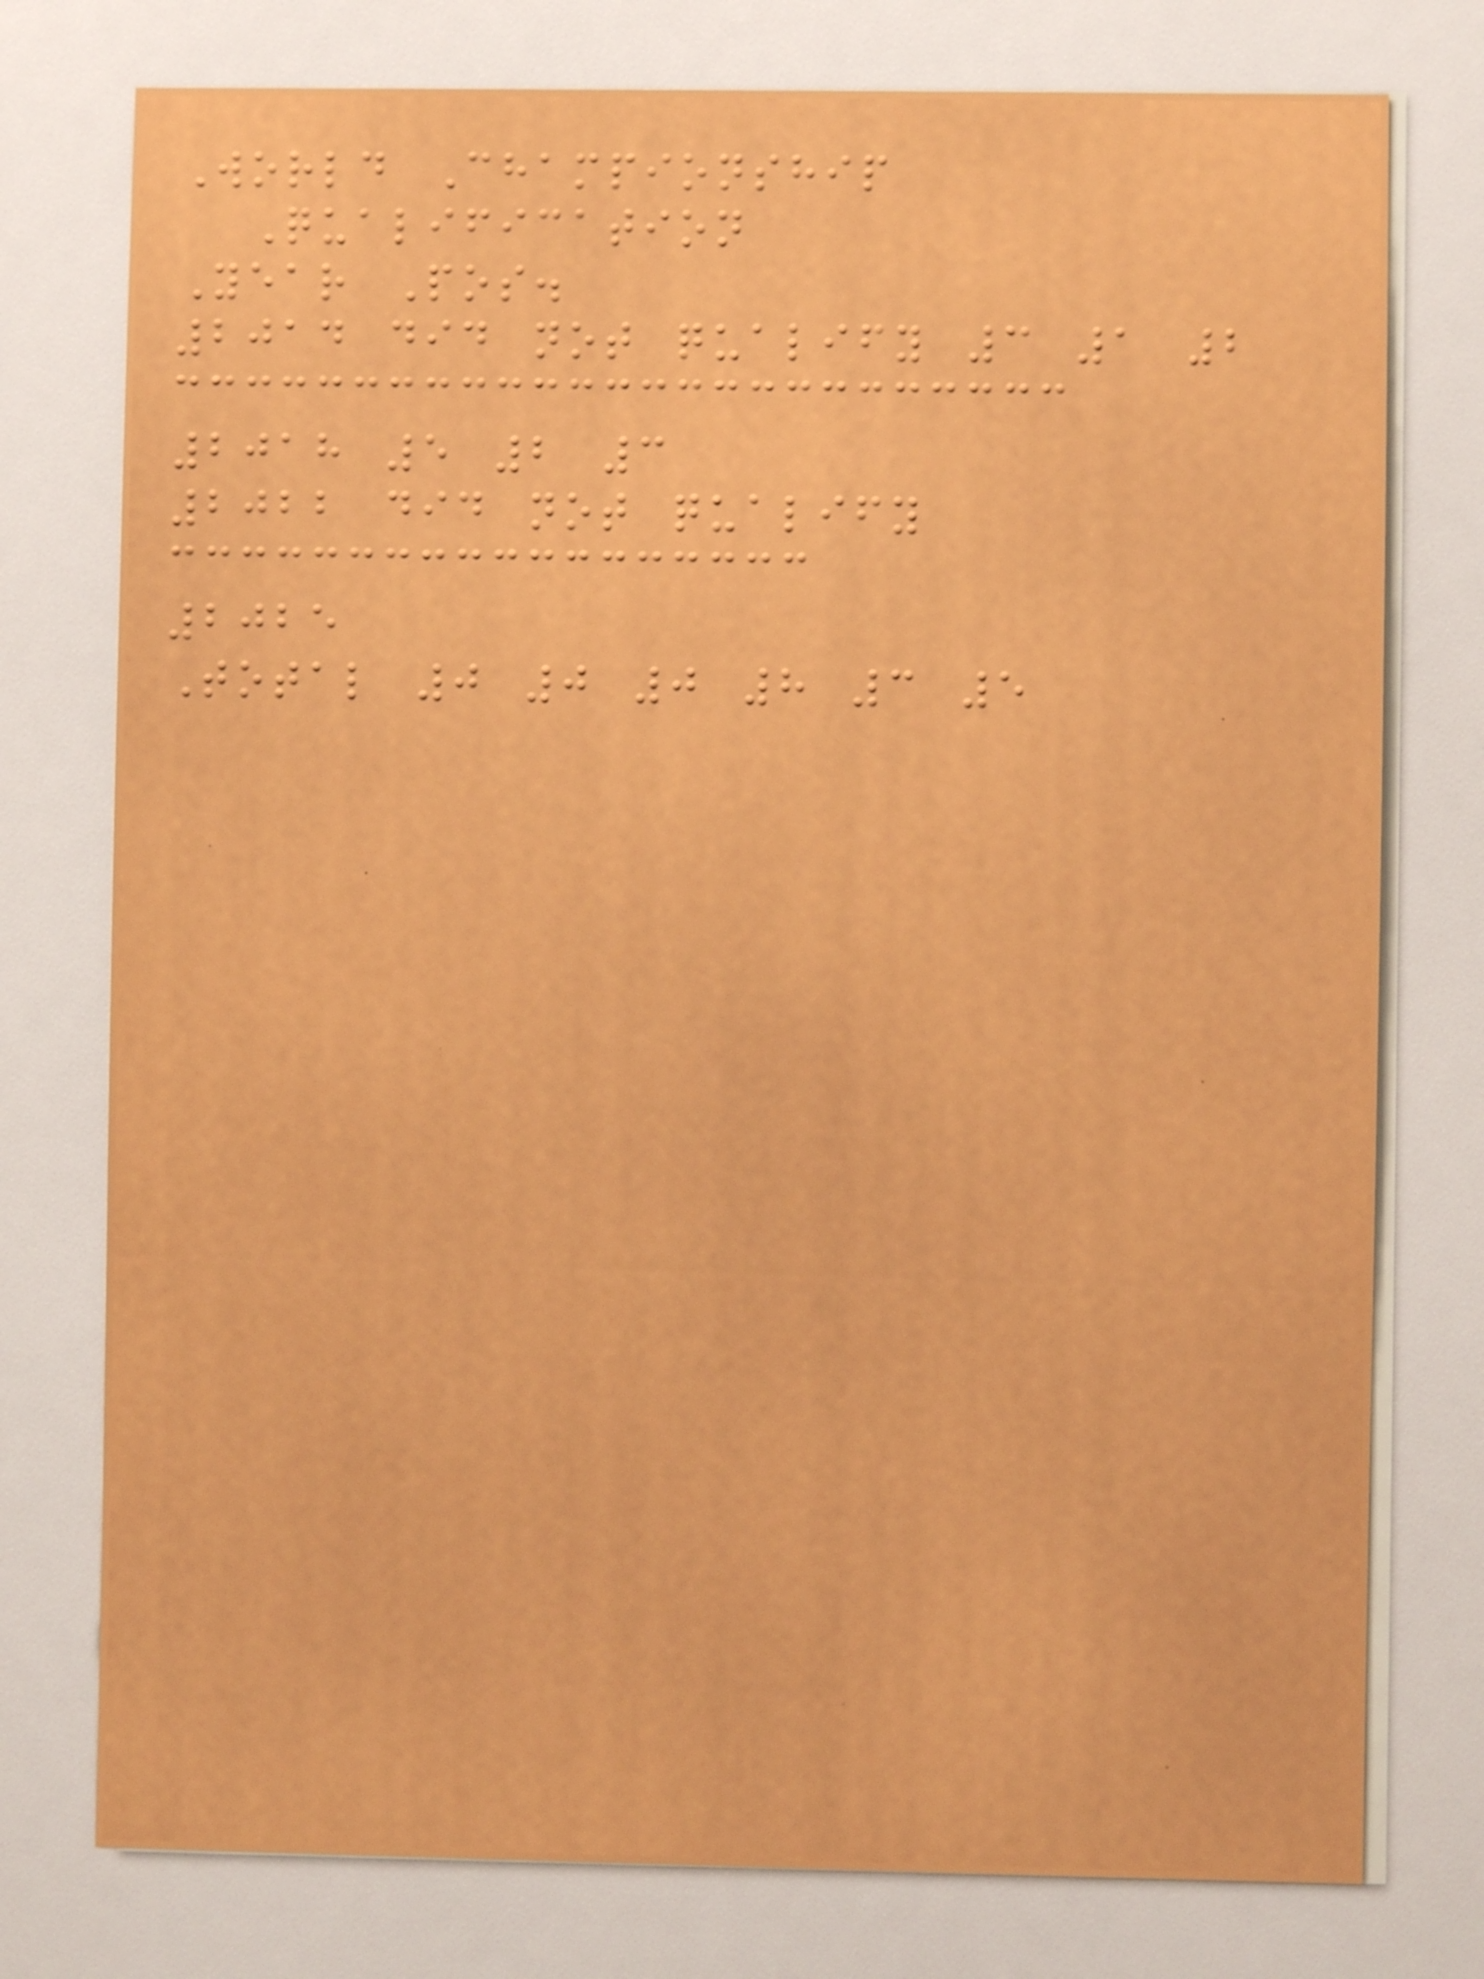World Championship
Qualification
Year Pos.
2014 did not qualify 3 1 2
2018 5 2 3
2022 did not qualify
2025
Total 0 0 0 8 3 5
